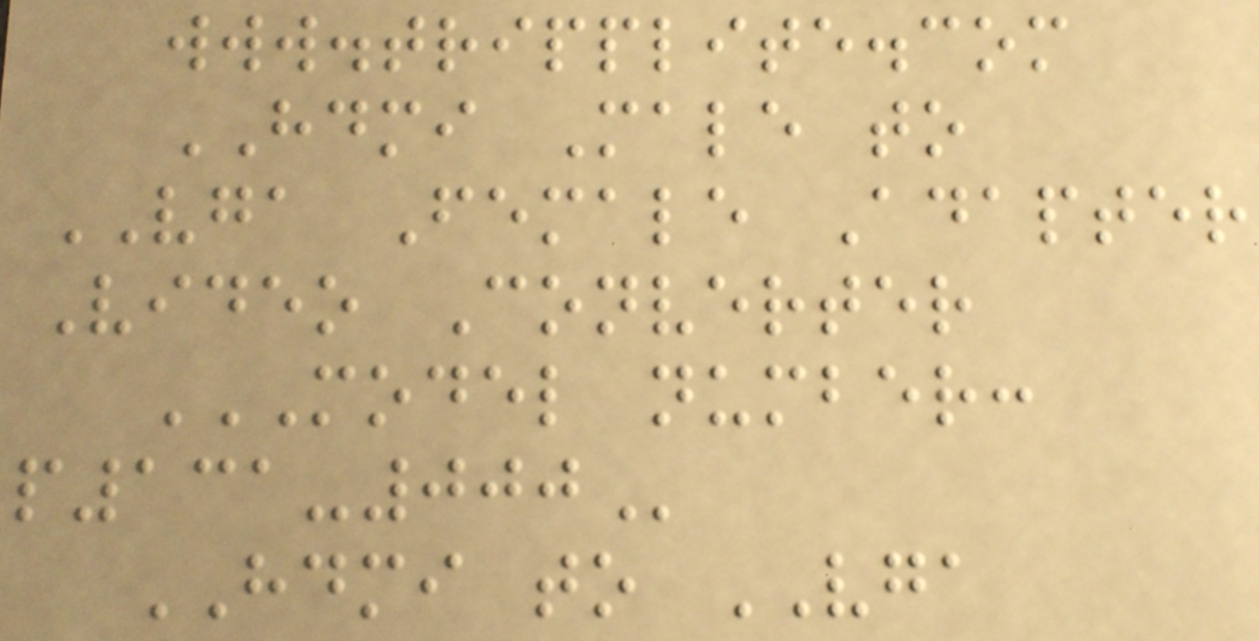www.tripplite.com
HDMI Male to
VGA Female Adapter
Video Converter
MODEL NUMBER:
P131-000
HDMI to VGA
